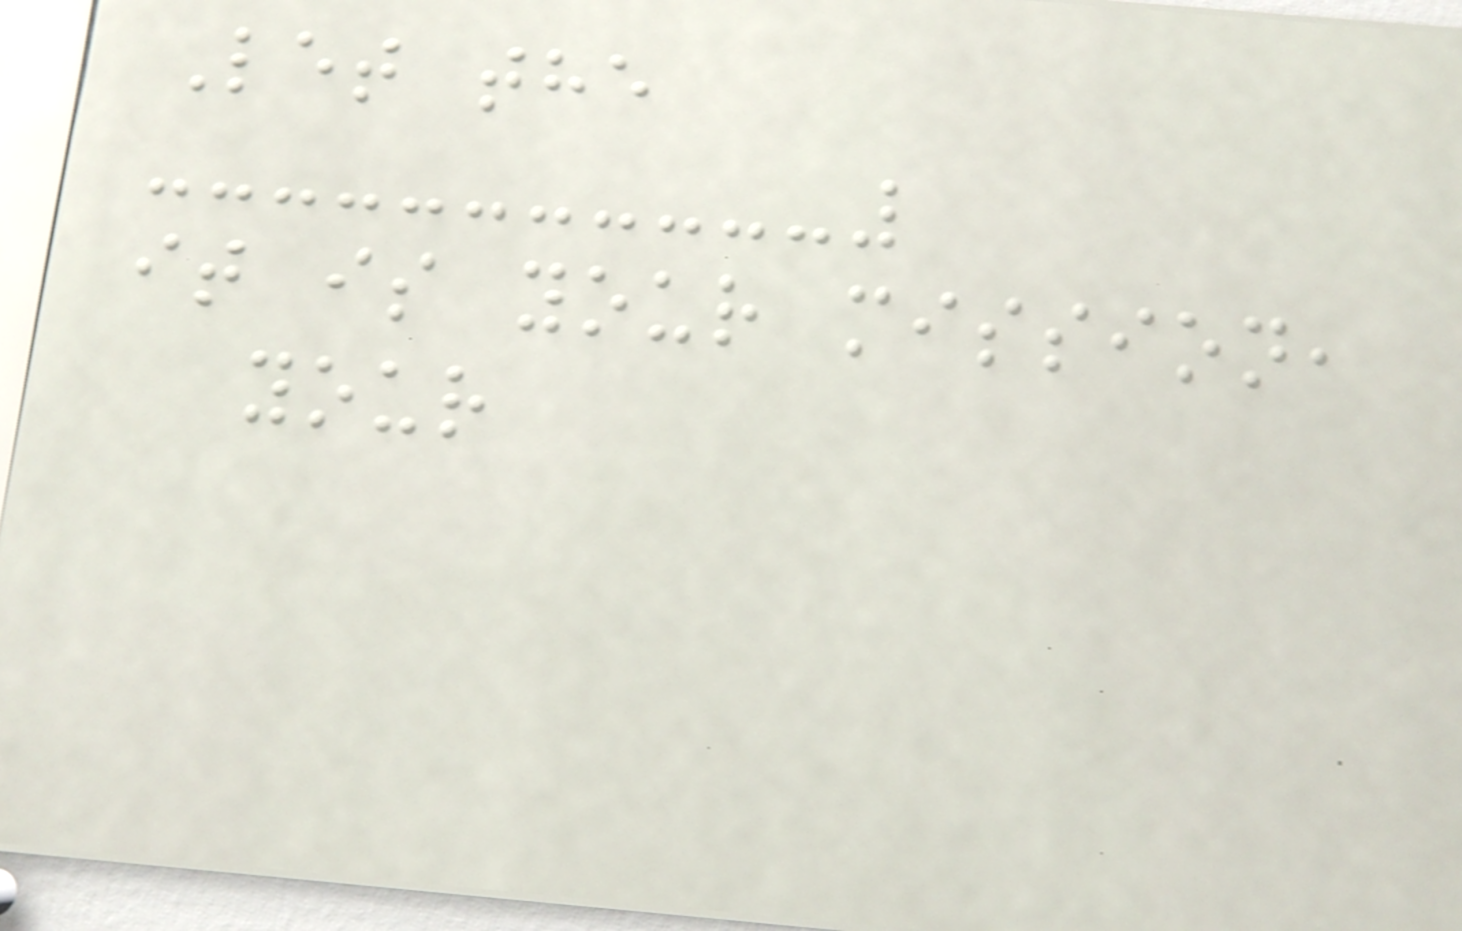Let the
it is your mission,
your
